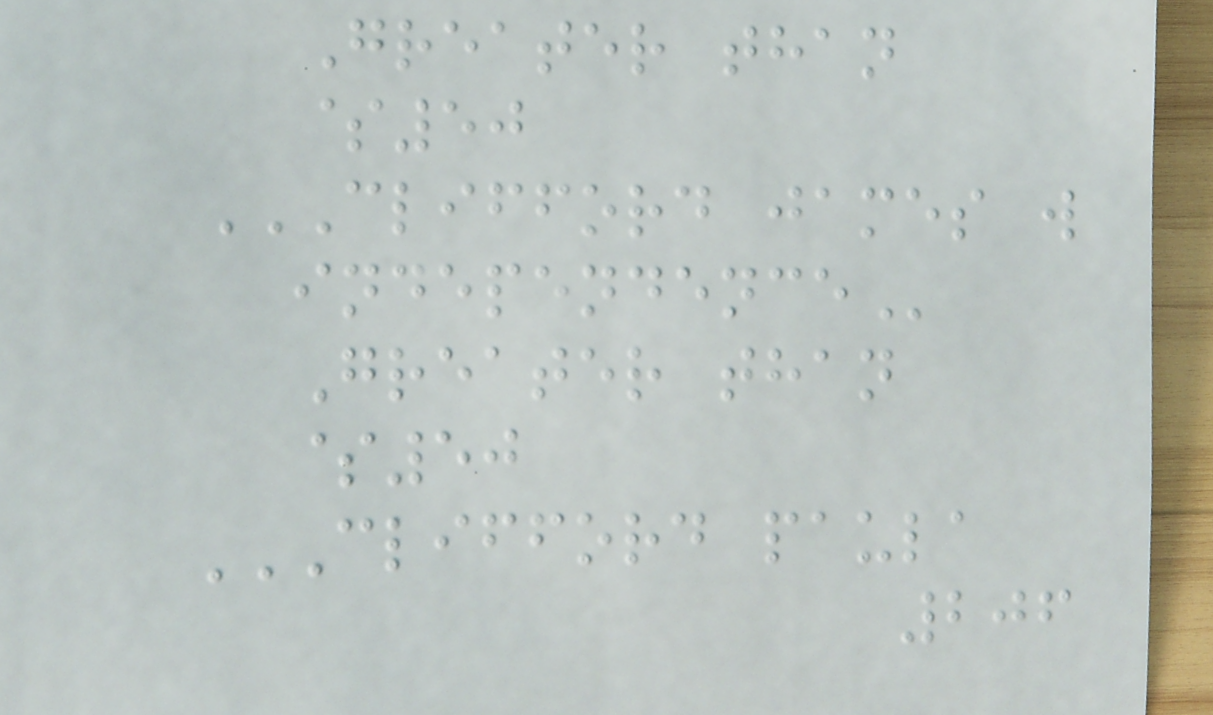Greater than
$50
CLIFFORD JAMES W
INDEPENDENCE
Greater than
$50
CLIFFORD PAULA
206
